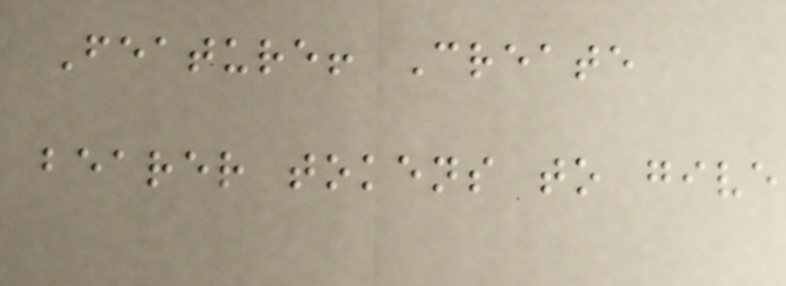Feature! Create
bearer tokens to give
